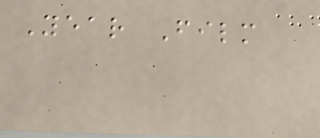Year Film
